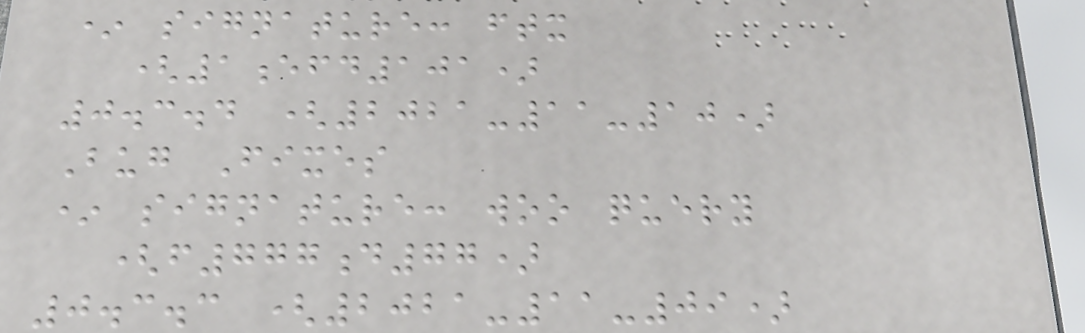* signature: ftx
(1efd101)
0.3.4 (2021-11-10)
Bug Fixes
* signature: woo query
(f777d77)
0.3.3 (2021-11-09)
